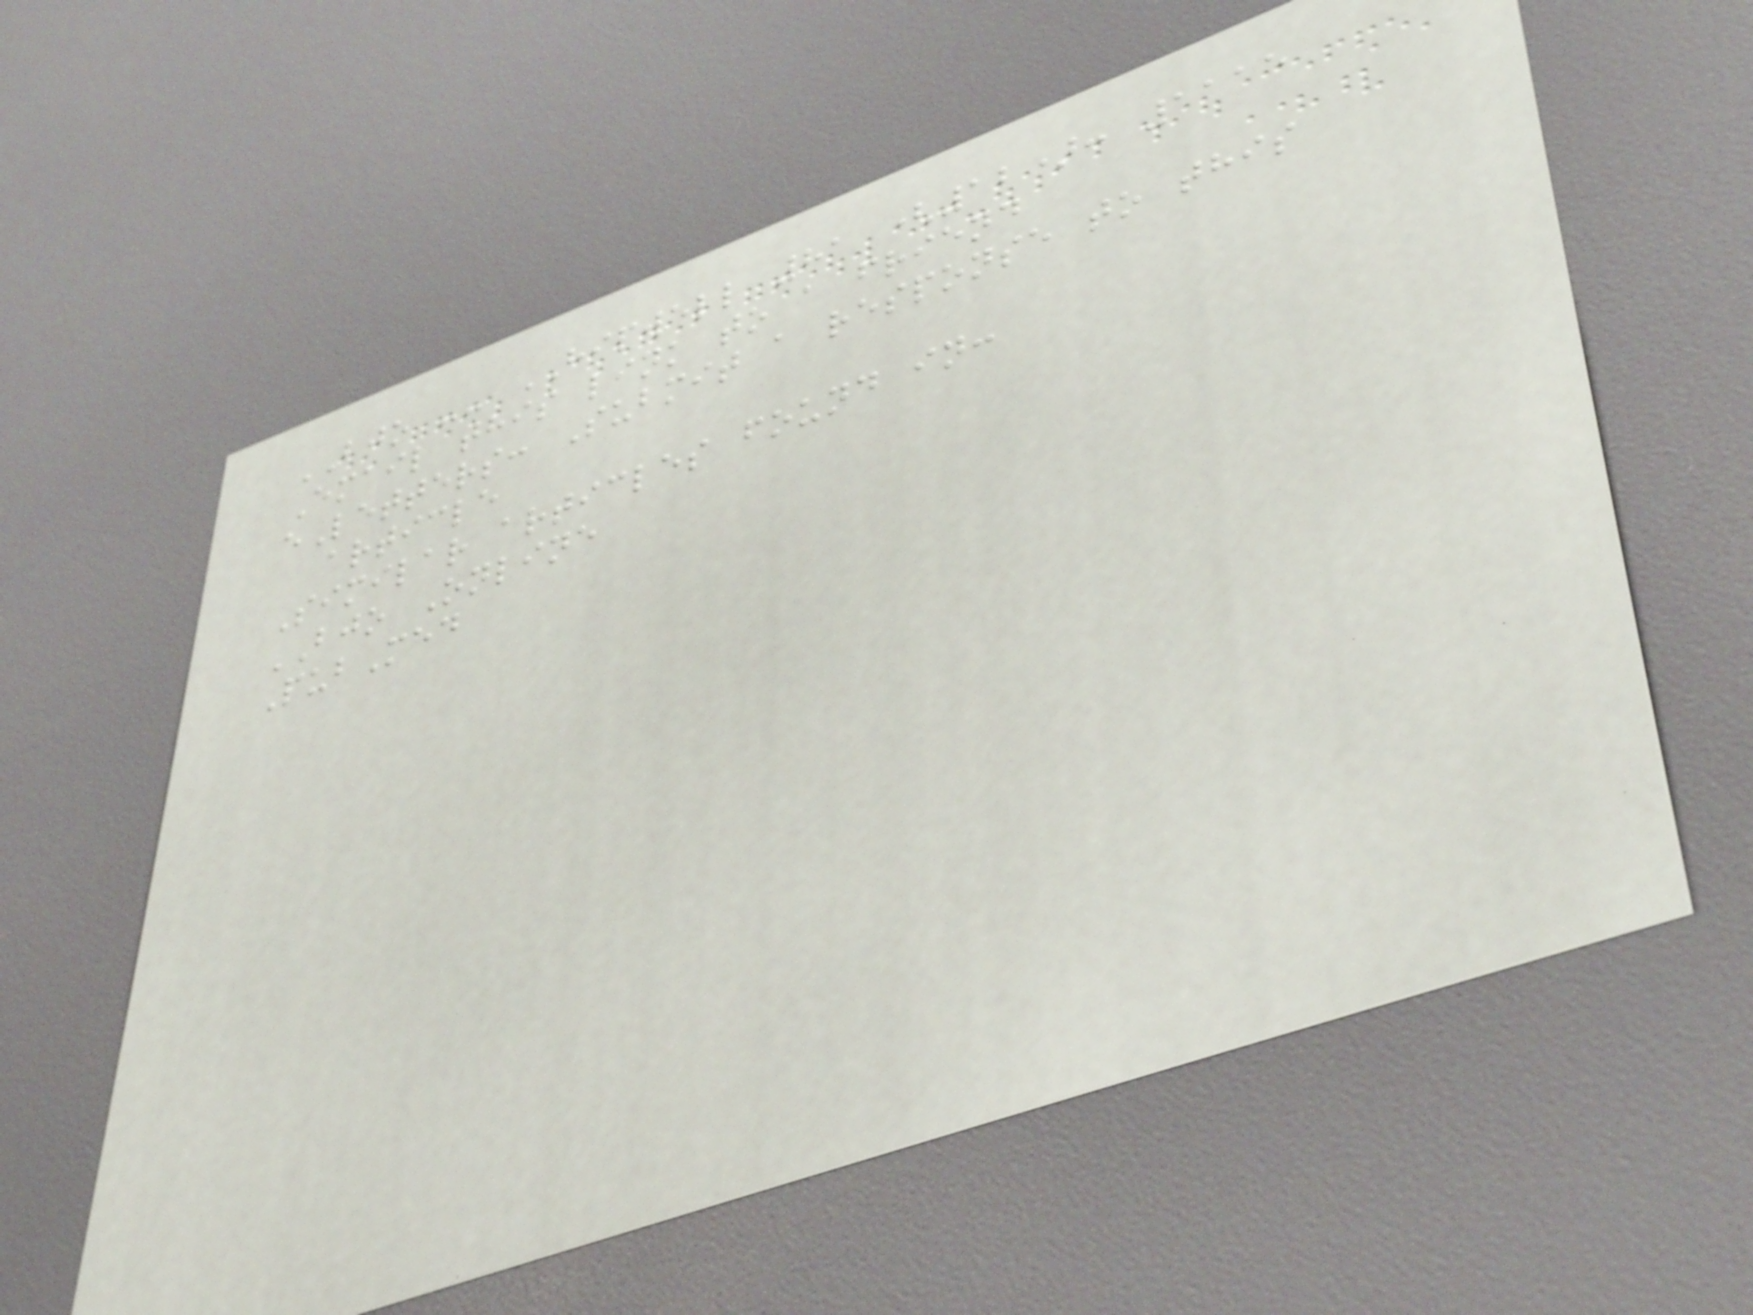BJO -- HIPWELL 81 (12): 1115
Email this link to a friend
eLetters: Submit a response to this
article
Similar articles found in:
BJO Online
PubMed
